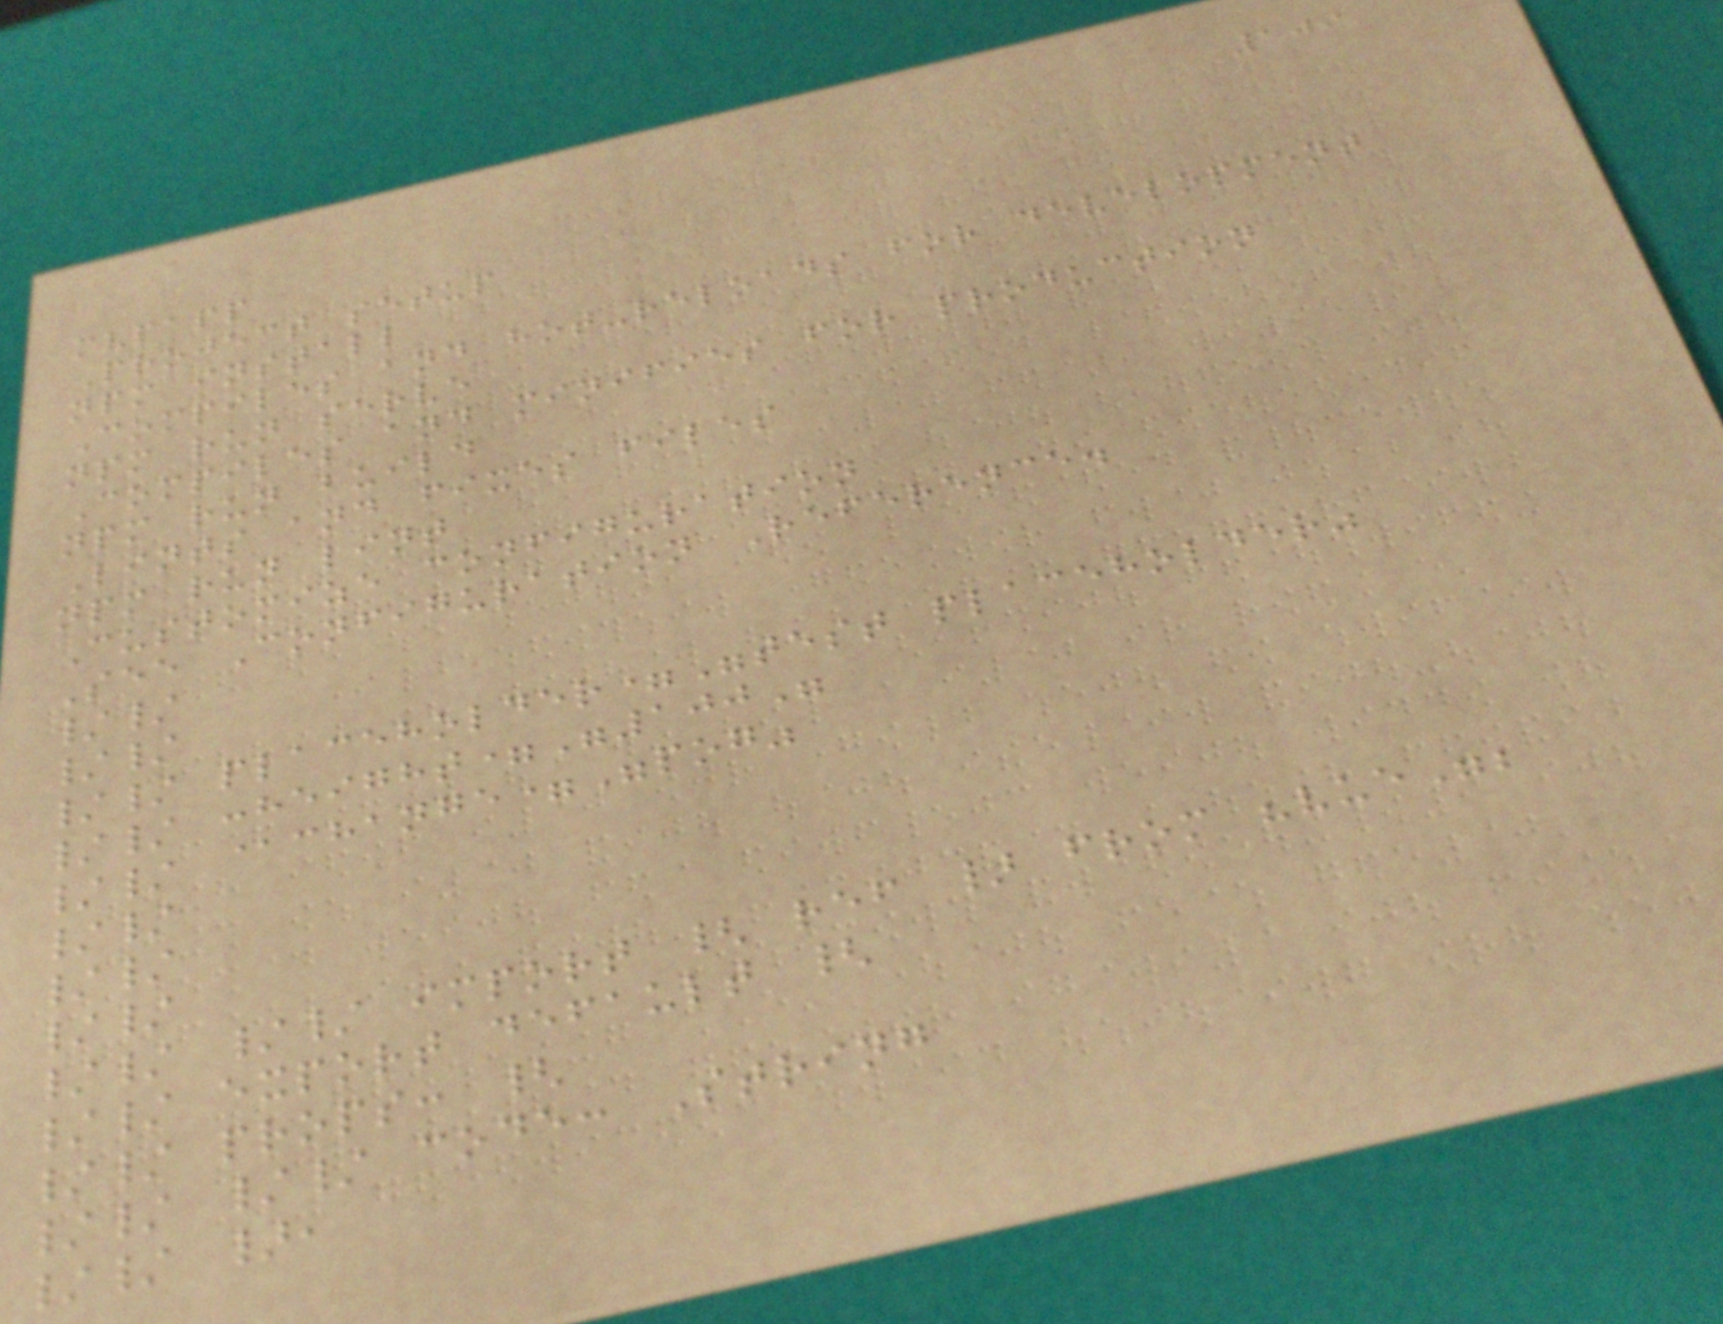109
mvpapp
Project setup
npm install
Compiles and hot-reloads for development
npm run serve
Compiles and minifies for production
npm run build
Lints and fixes files
npm run lint
Customize configuration
See Configuration Reference.
//
//
// placeholder="test placeholder"
// :height="100"
// @change="pog"
//
//
//
// // import { ref } from "vue";
// export default {
// props: {
// // code: String
// },
